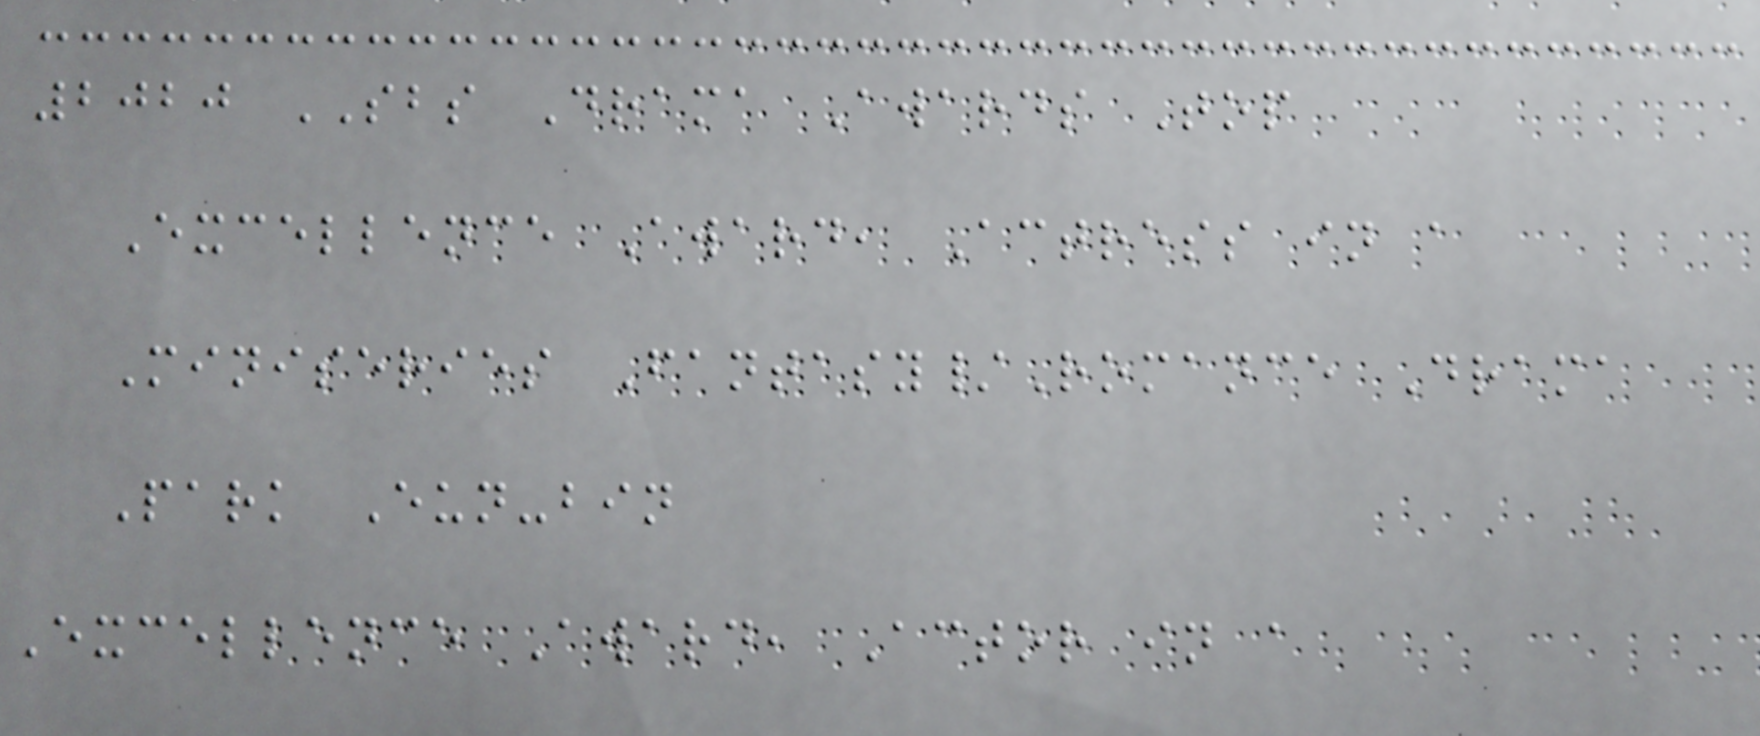2020 SBS Drama Awards Top
Excellence Award, Actress in a
Miniseries Fantasy/Romance Drama
Park Eun-bin
Excellence Award, Actor in a
